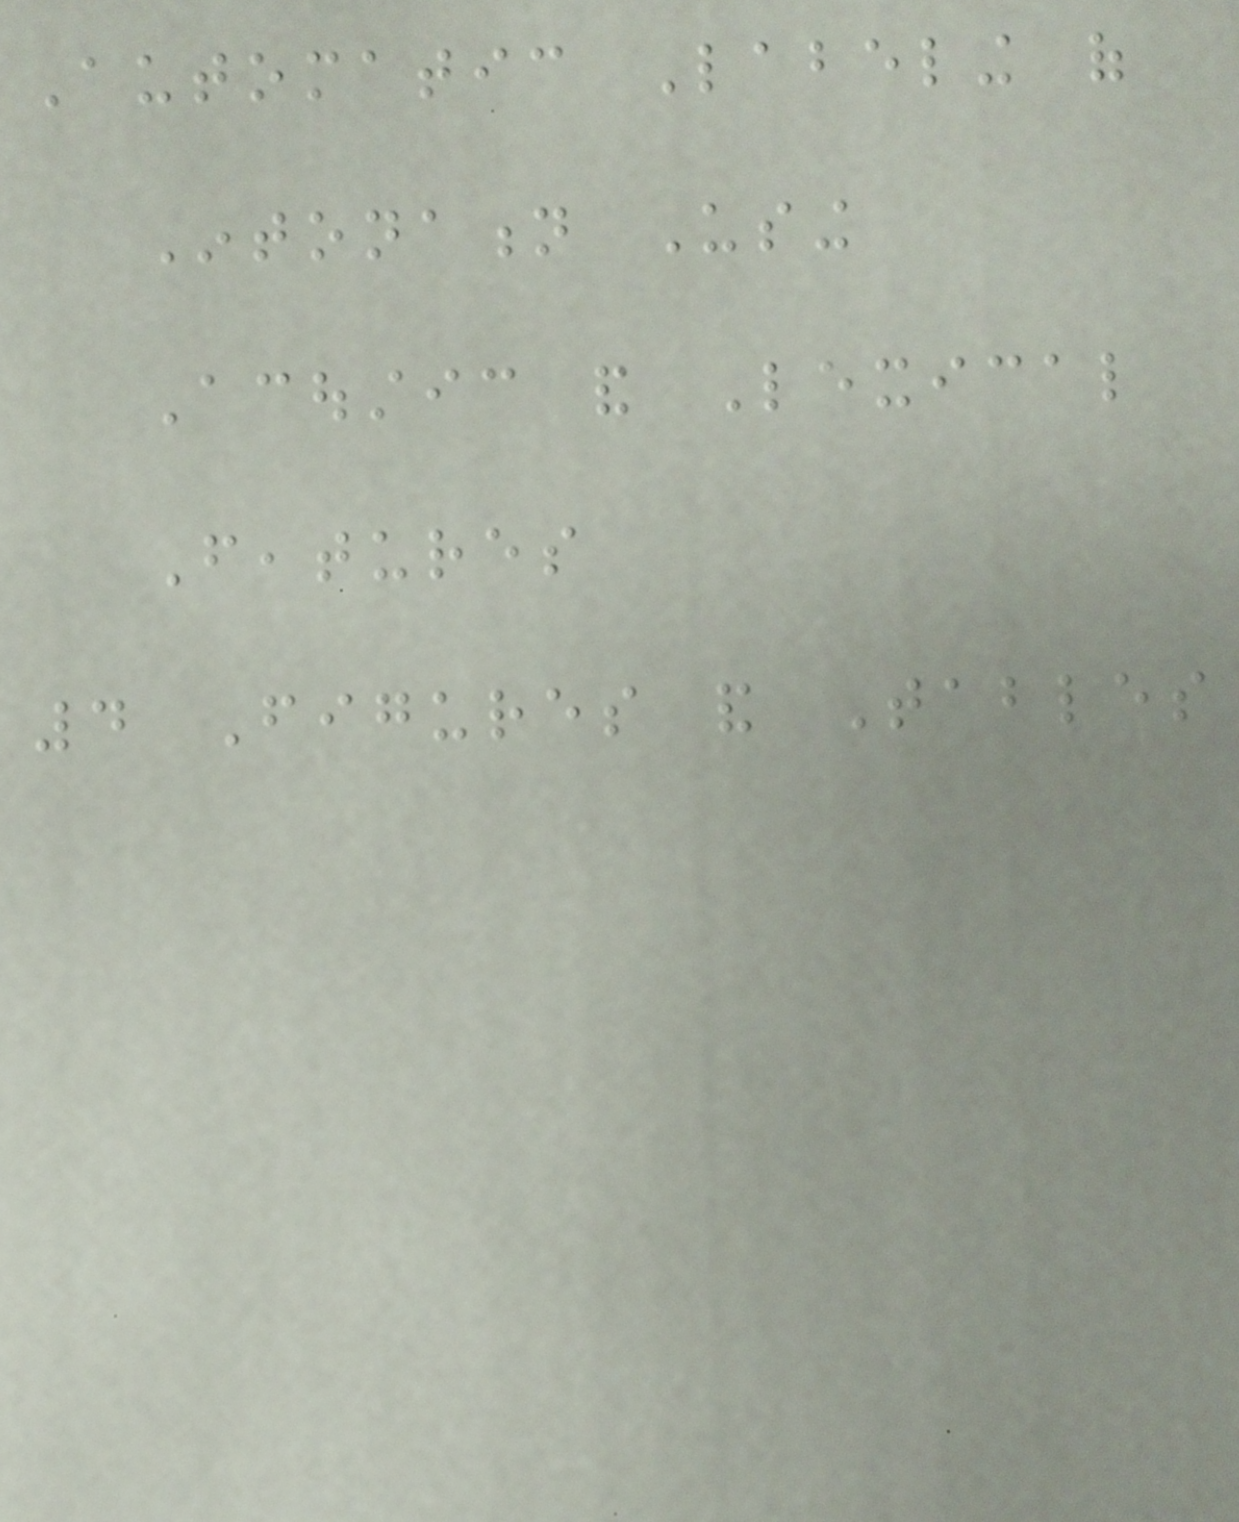Automatic Labeling of
Intonation Using
Acoustic and Lexical
Features
4 Figures and Tables
